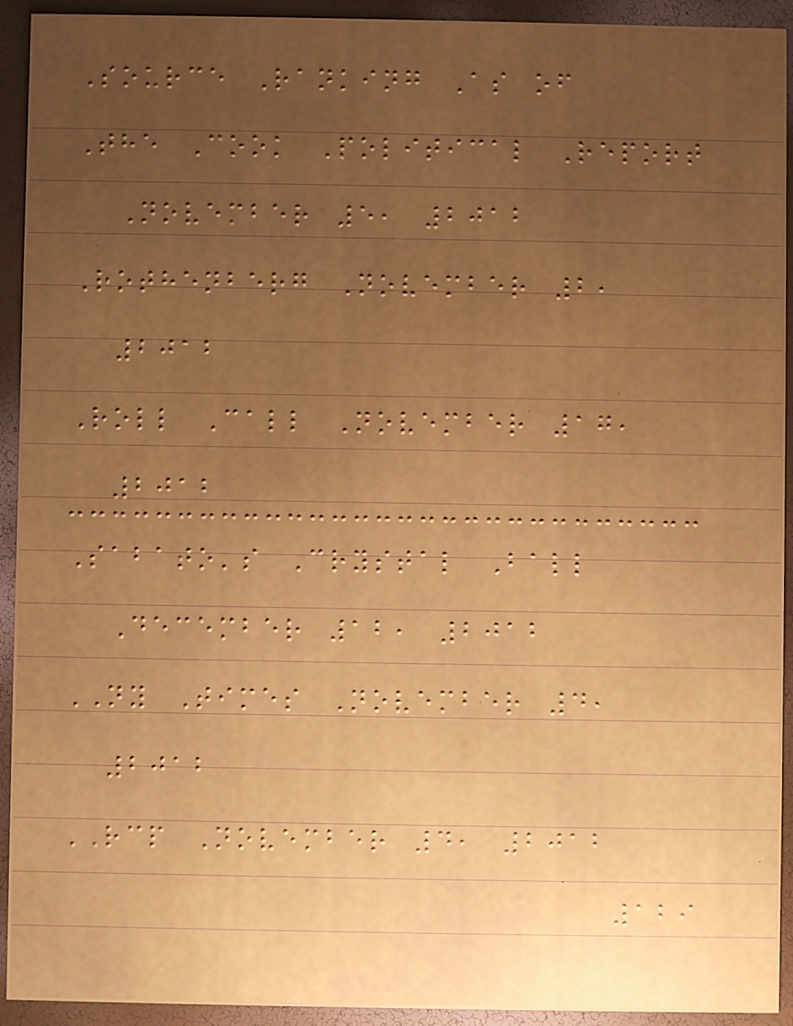Source Ranking As of
The Cook Political Report
November 5, 2012
Rothenberg November 2,
2012
Roll Call November 17,
2012
Sabato's Crystal Ball
December 12, 2012
NY Times November 4,
2012
RCP November 4, 2012
129
